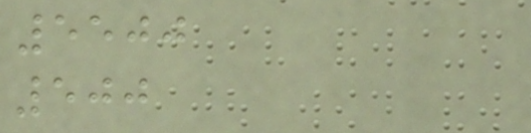5500
500
